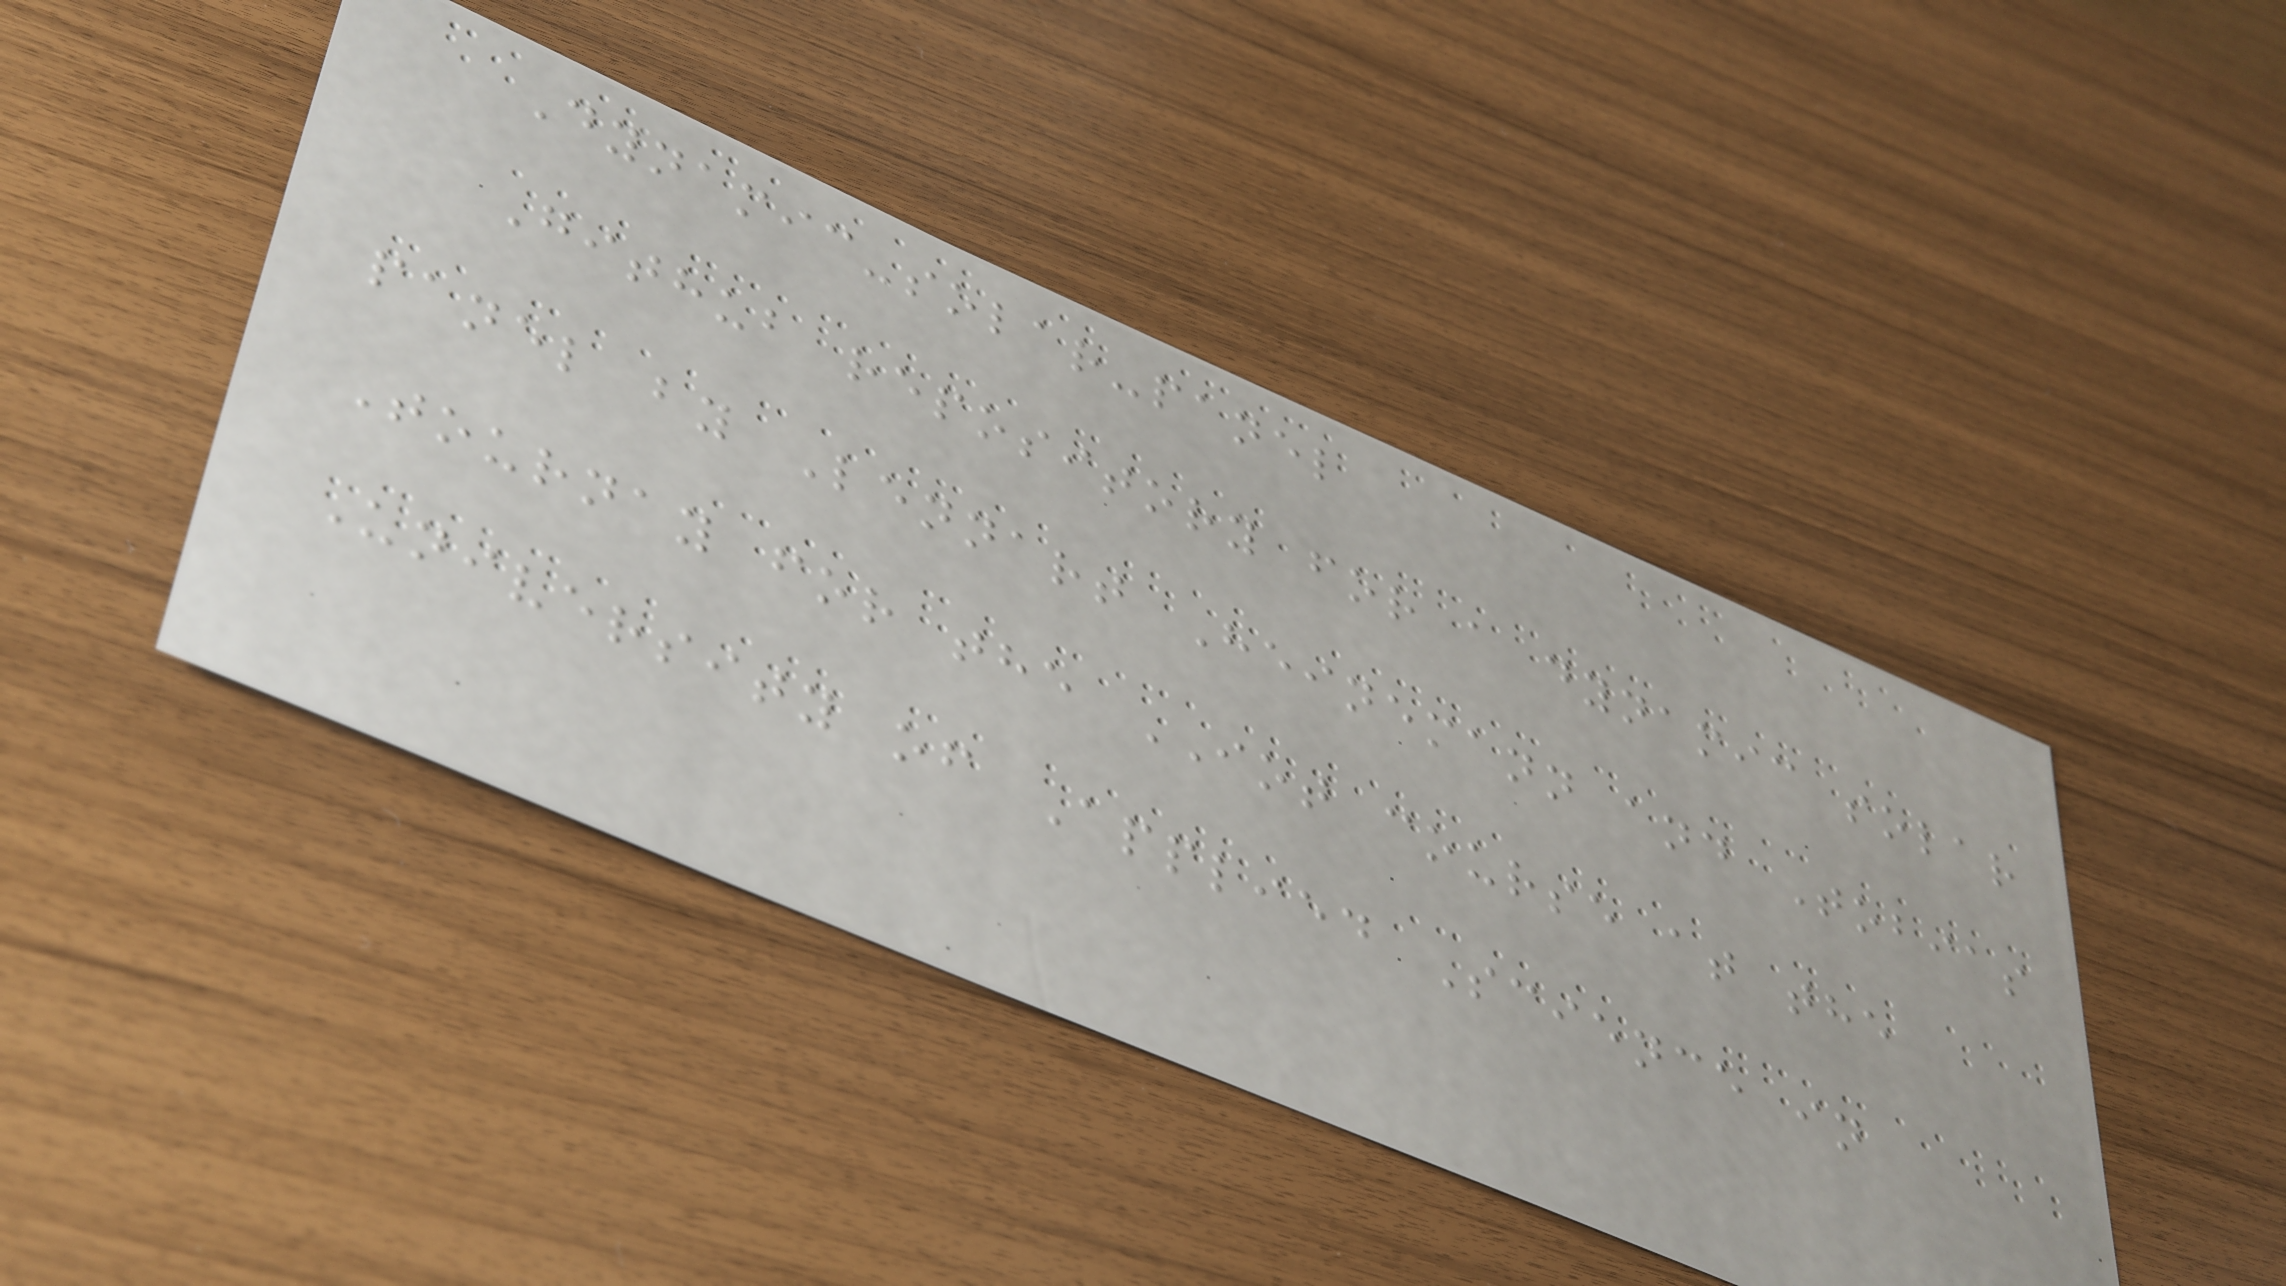Dynamic-solar-panel
Github repository for a dynamic solar
panel by Lennart Heinemann and Tobias
Tournay for the IOT course at the
University of Applied Science in
